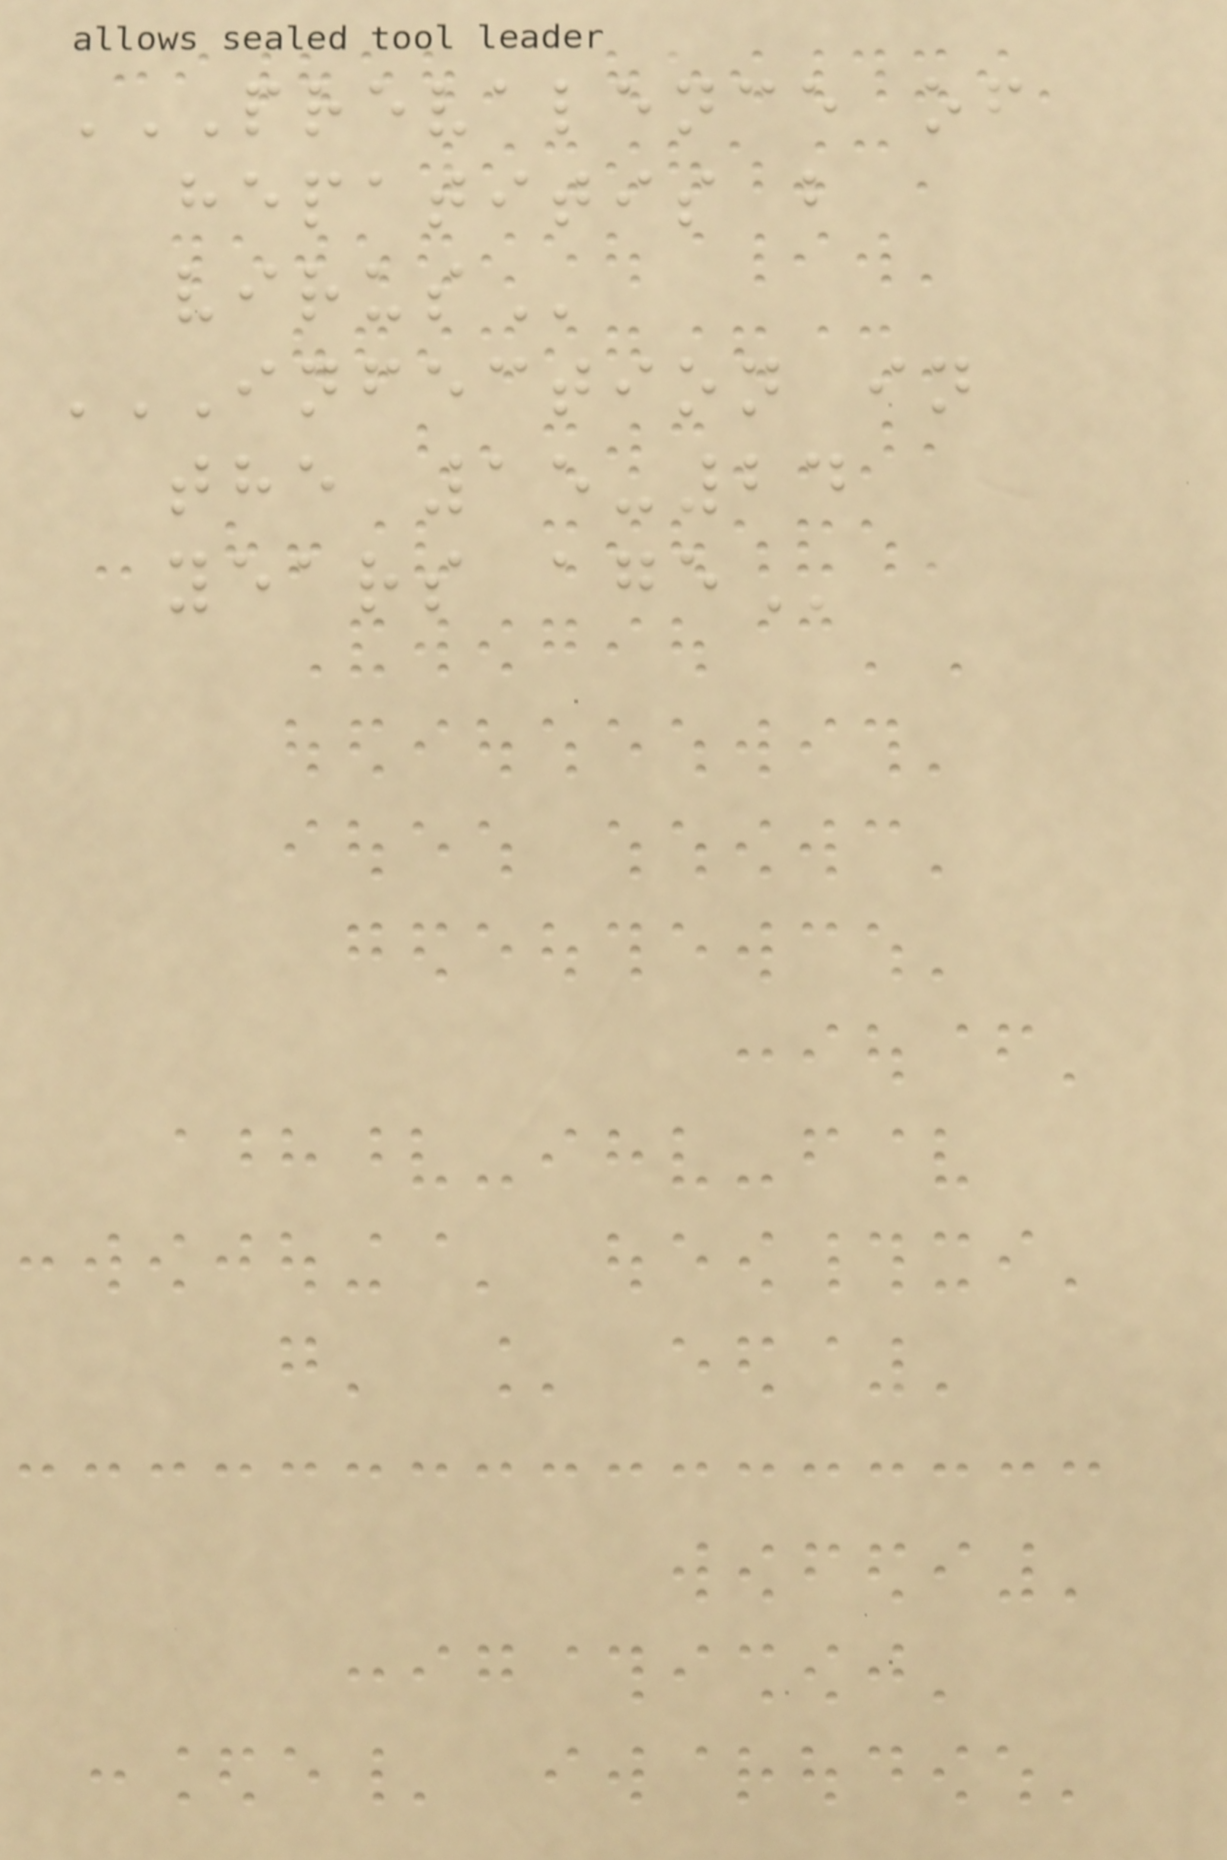PREVALENCE OF
HEPATITIS B
VIRUS
INFECTION IN
THE 15-24
YEARS AGE
